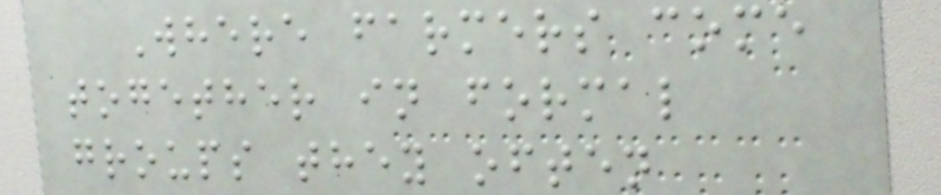Where farmers come
together in formal
groups they often
